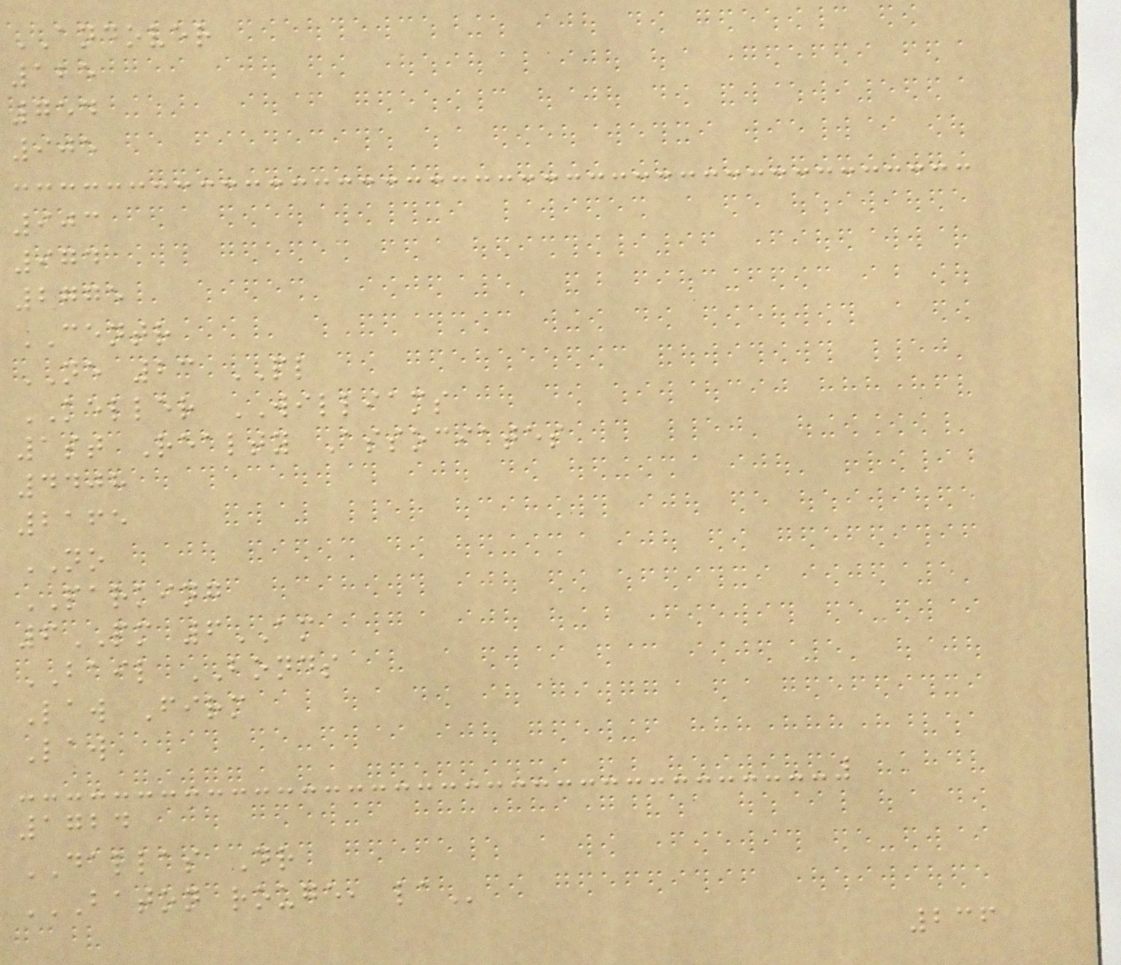ANDOVER
125
754
905
903
974
2775
CENTR
NE 23 PL
KELLER WILLIAMS
1st Realty Associates
4408
2165
NO
PARKING
6PM 6AM
BAIL BONDS
Law Firm
Law
1724
DALLAS Dr
BATON ROUGE, LA
236
